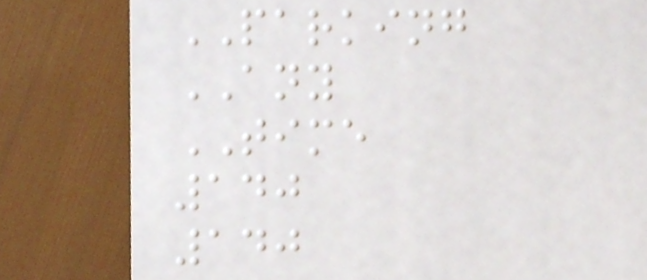PARKING
ANY
TIME
140
140
